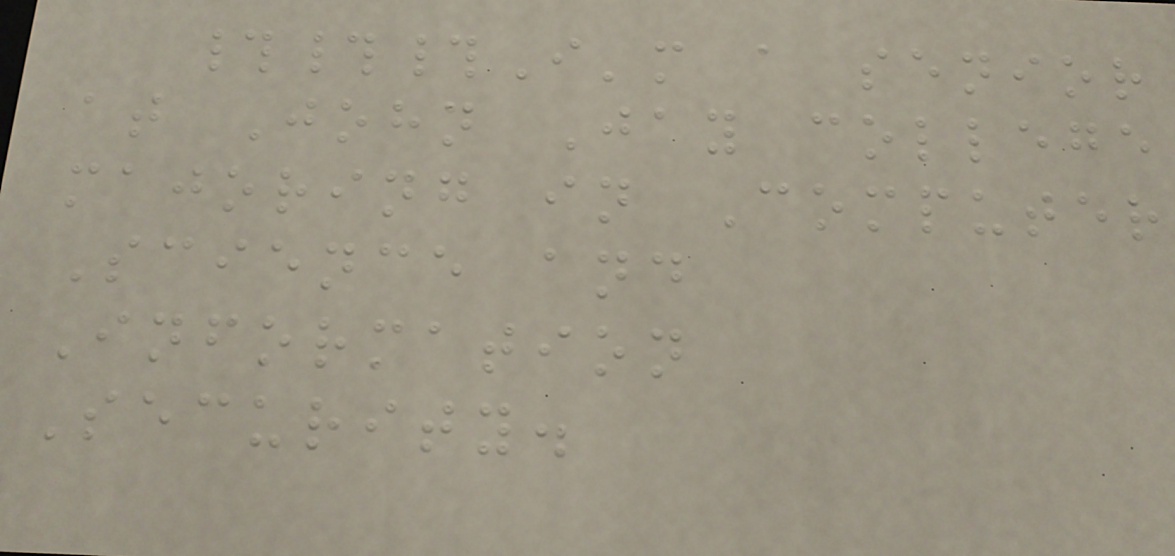###I'm a senior
at John Jay college
majoring in Computer
Science and
Information
Security.
